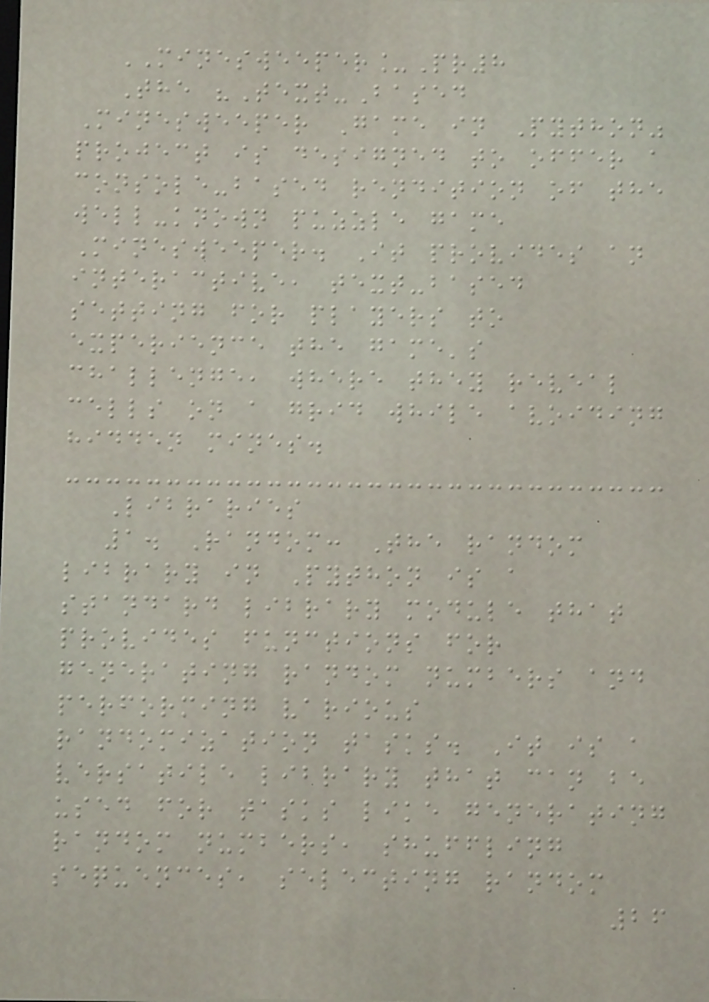MINESWEEPER_Pr8
The "Text-Based
Minesweeper Game in Python"
project is designed to offer a
console-based rendition of the
well-known puzzle game
Minesweeper. It provides an
interactive, text-based
setting for players to
experience the game's
challenge, where they reveal
cells on a grid while avoiding
hidden mines.
Libraries
1. Random: The random
library in Python is a
standard library module that
provides functions for
generating random numbers and
performing various
randomization tasks. It is a
versatile library that can be
used for tasks like generating
random numbers, shuffling
sequences, selecting random
26
